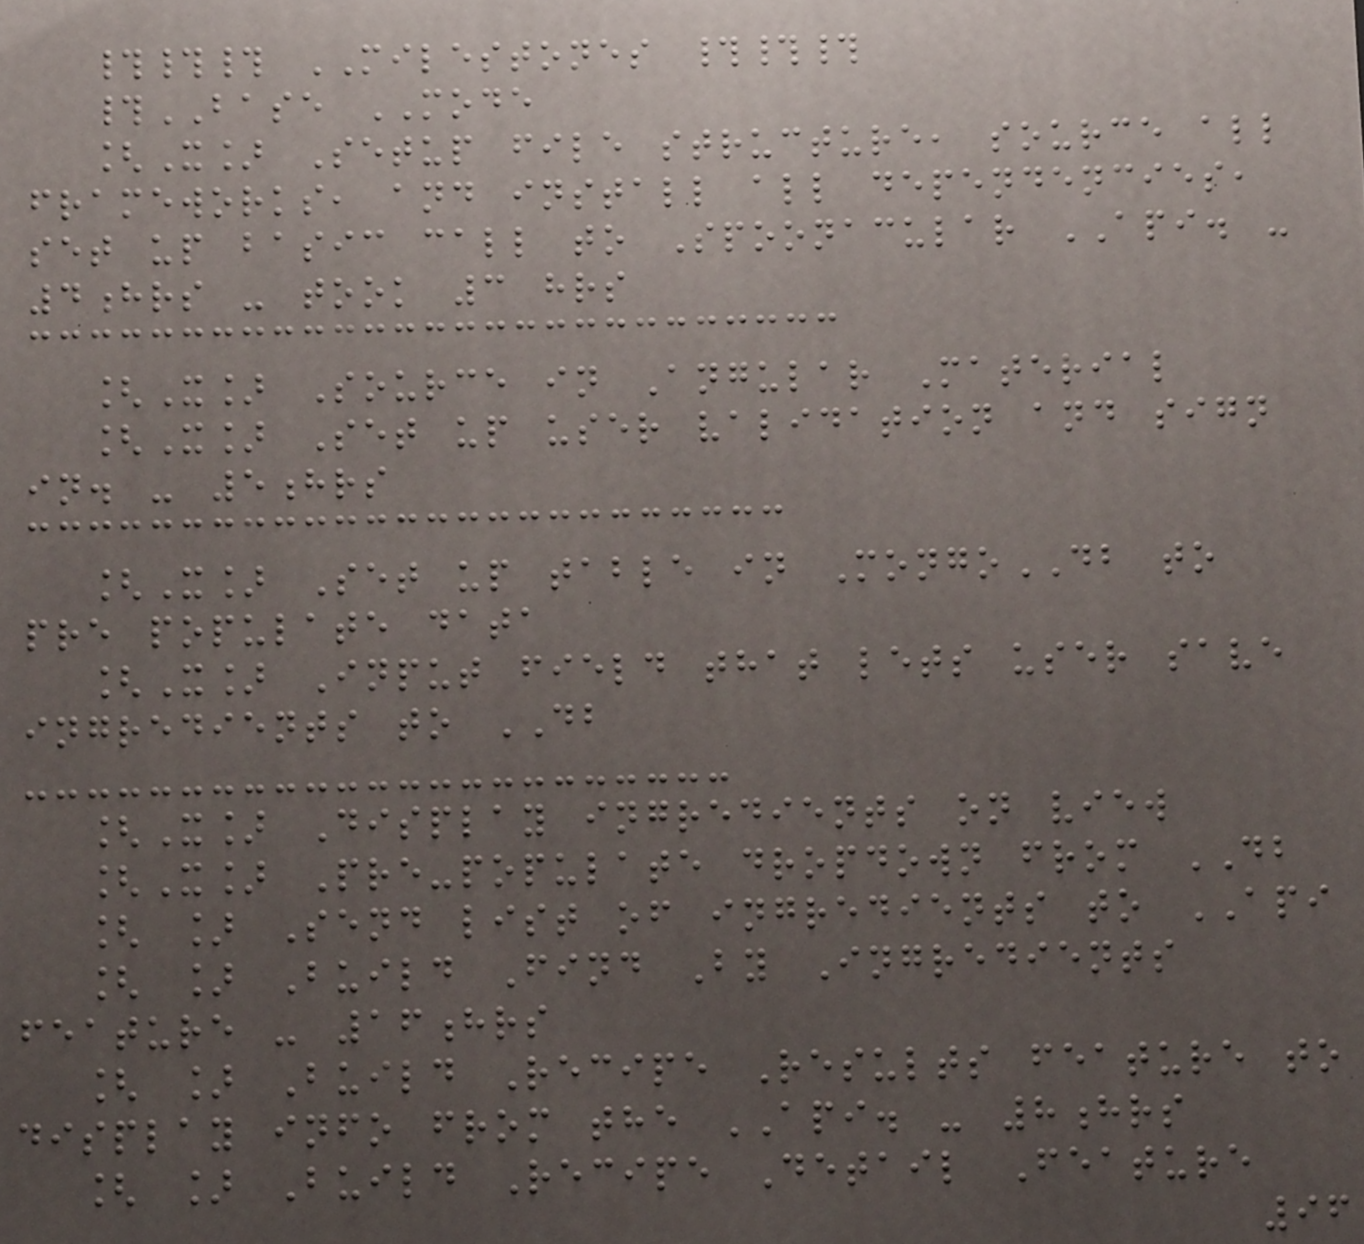### MILESTONES ###
#BASE MODE
[X] Setup file structure, source all
frameworks, and install all dependencies,
set up basic call to Spoonacular API. -
4hrs - took 3 hrs
[X] Source in Angular Material
[X] Set up user validation and sign
in. - 5hrs
[X] Set up table in MongoDB to
pre populate data
[X] Input field that lets user save
ingredients to DB
[X] Display ingredients on view
[X] Pre-populate dropdown from DB
[ ] Send list of ingredients to API
[ ] Build Find By Ingredients
feature - 16hrs
[ ] Build Recipe Results feature to
display info from the API. - 8hrs
[ ] Build Recipe Detail Feature
96
